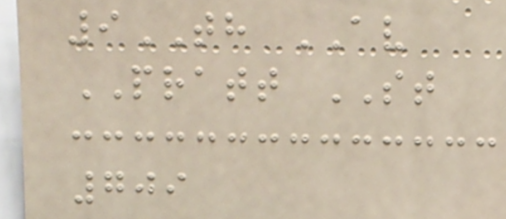9TH AV
PRATT ST
709
